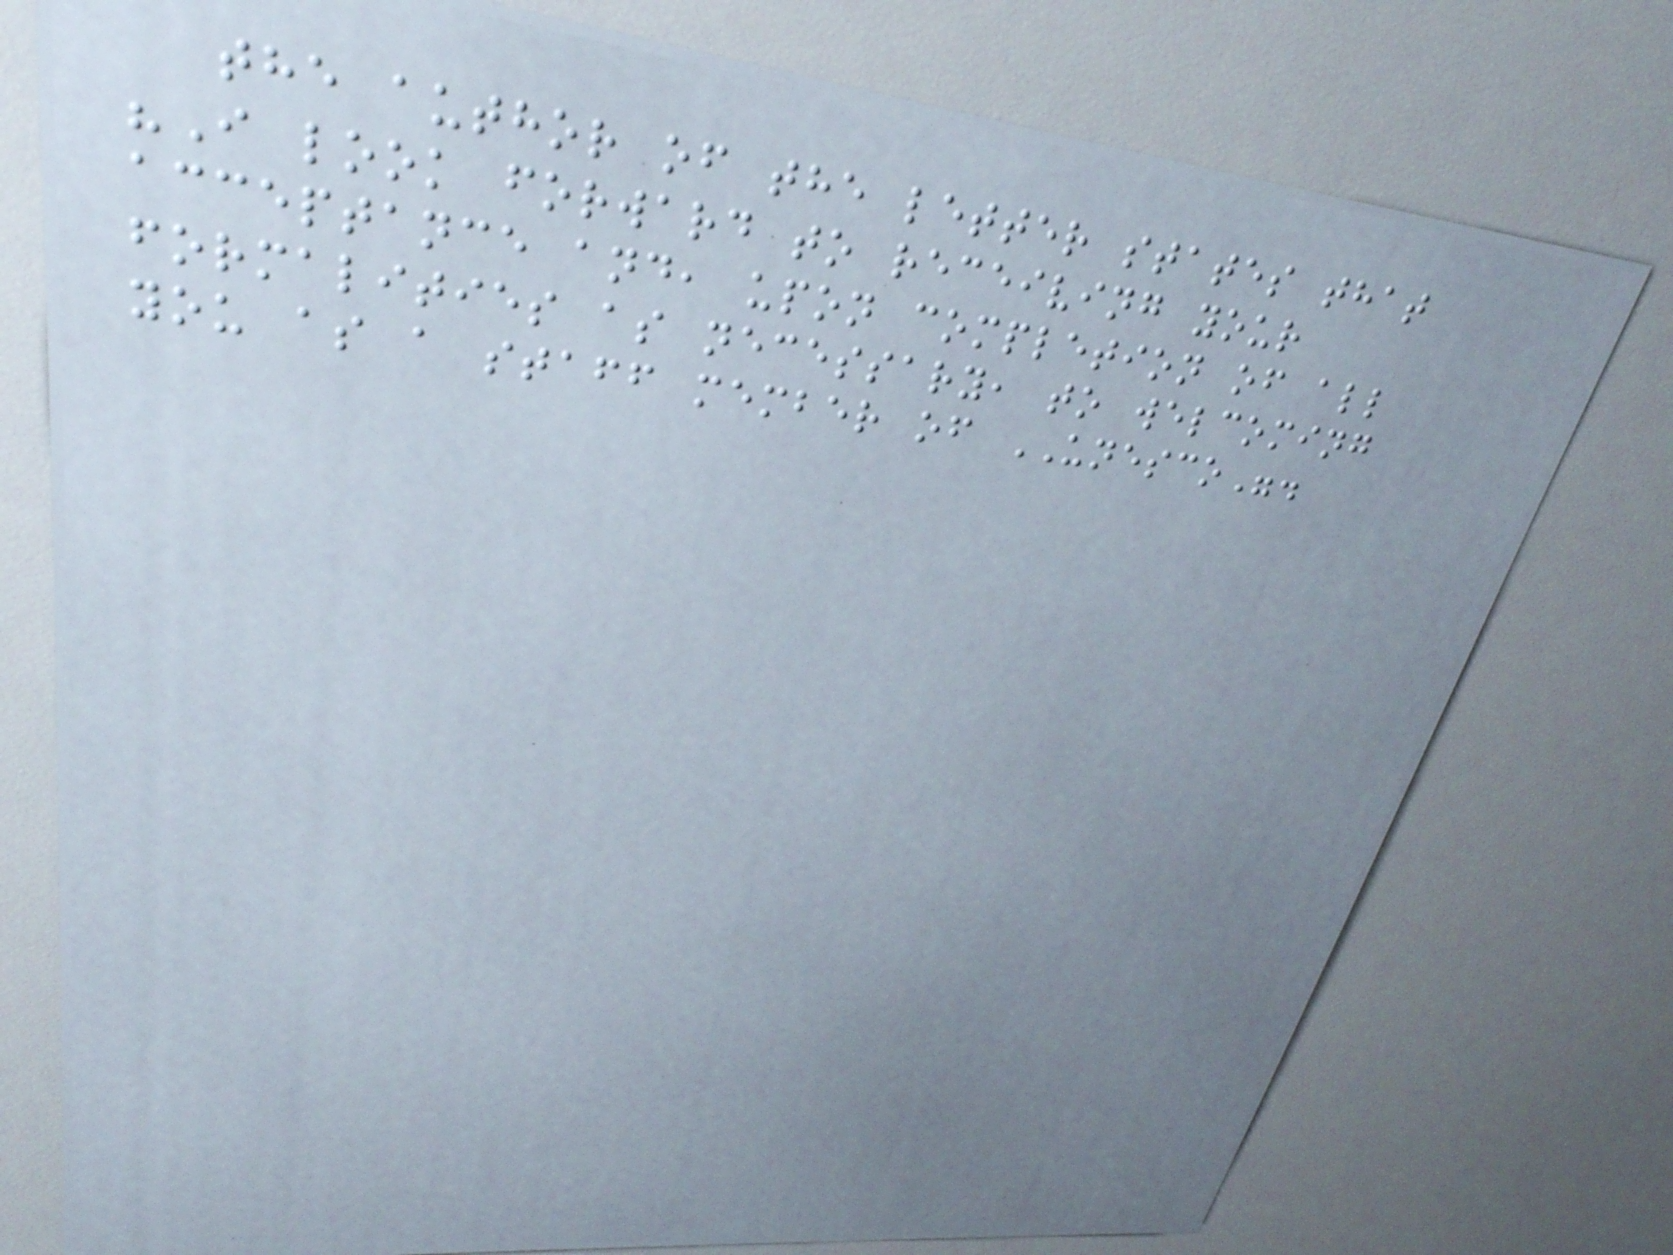the author of the letter states that
"I look forward to receiving your
acceptance and, upon completion of all
formalities as necessary, to welcoming
you as a staff member of UNESCO".
